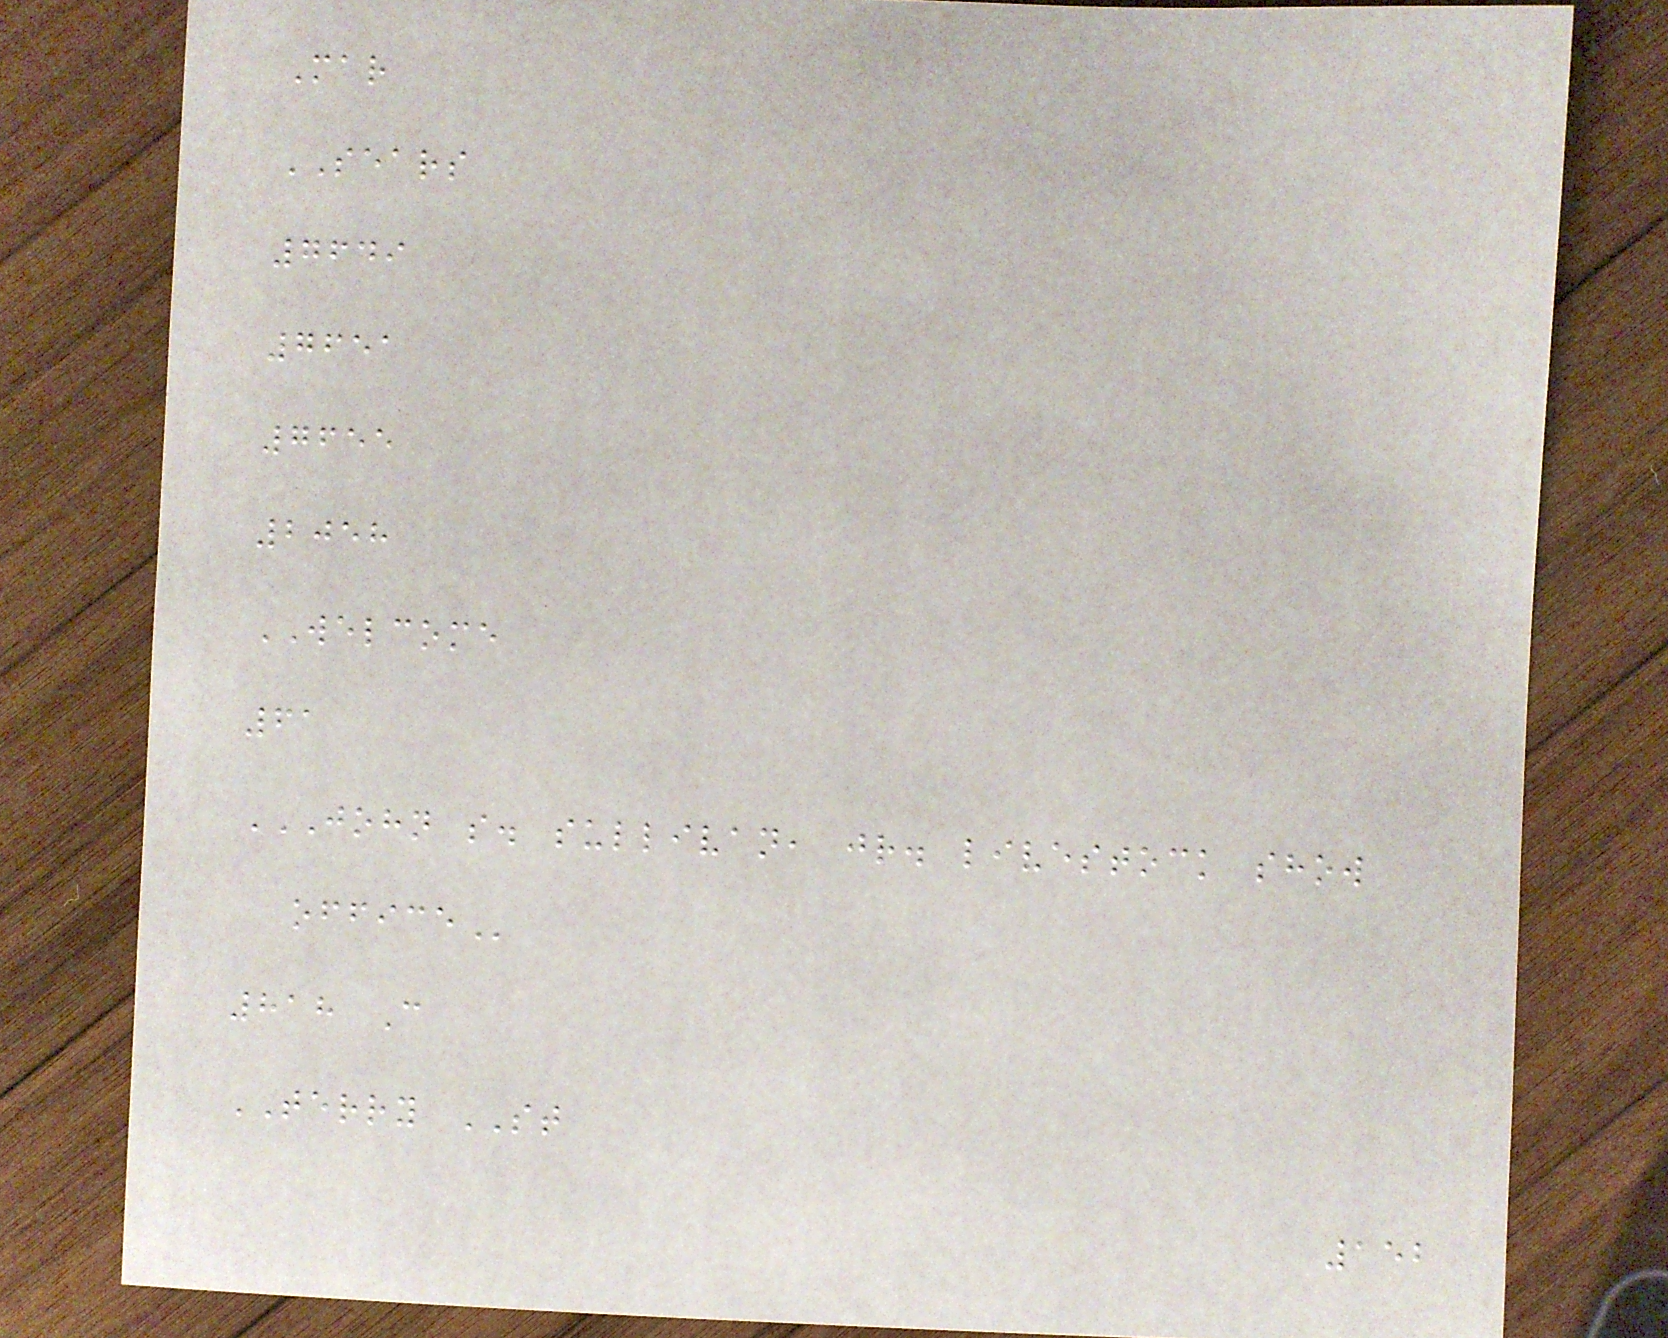Mar
SEARS
7649
7651
7655
2058
WELCOME
61
JOHN S. SULLIVAN, JR. LIVESTOCK SHOW
OFFICE
818 C
TERRY ST
152
